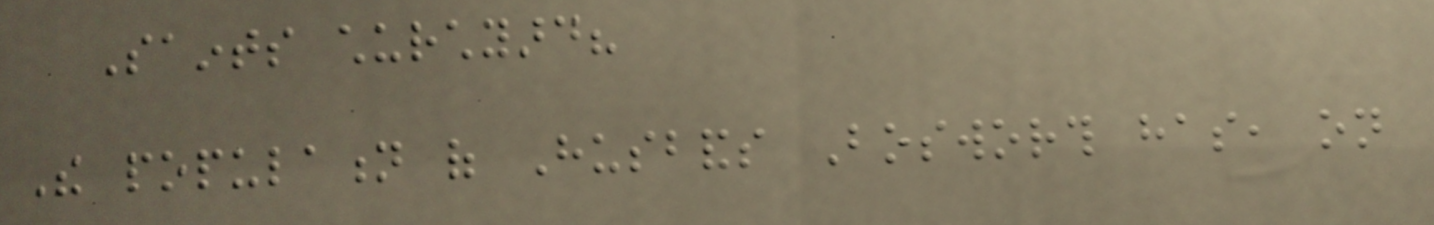Saints churchyard?
The population of Husbands Bosworth has, on
